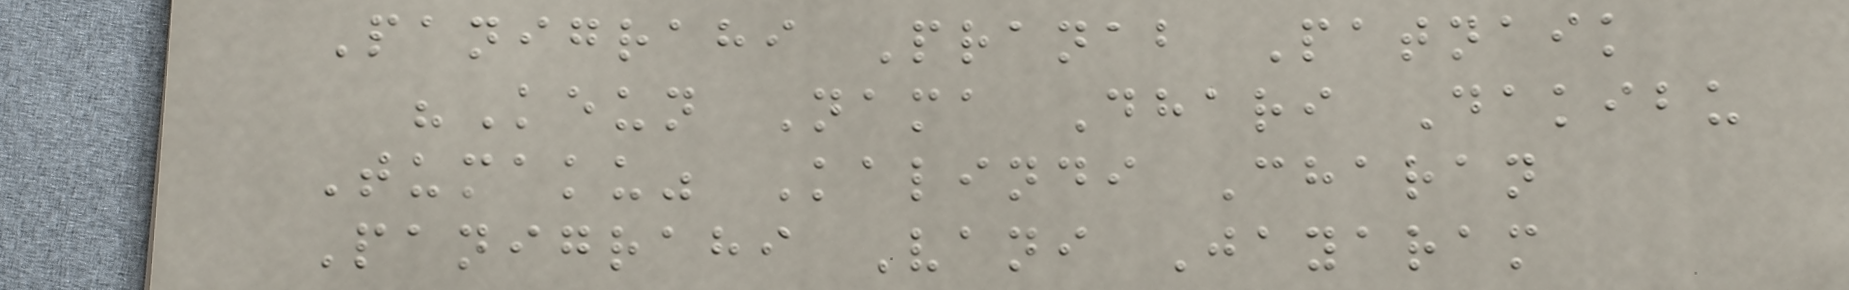Panigrahi Pranab Patnaik
"Keun Nama Dhari Dakibu
Tumaku" Kalindi Charan
Panigrahi Vani Jayaram
